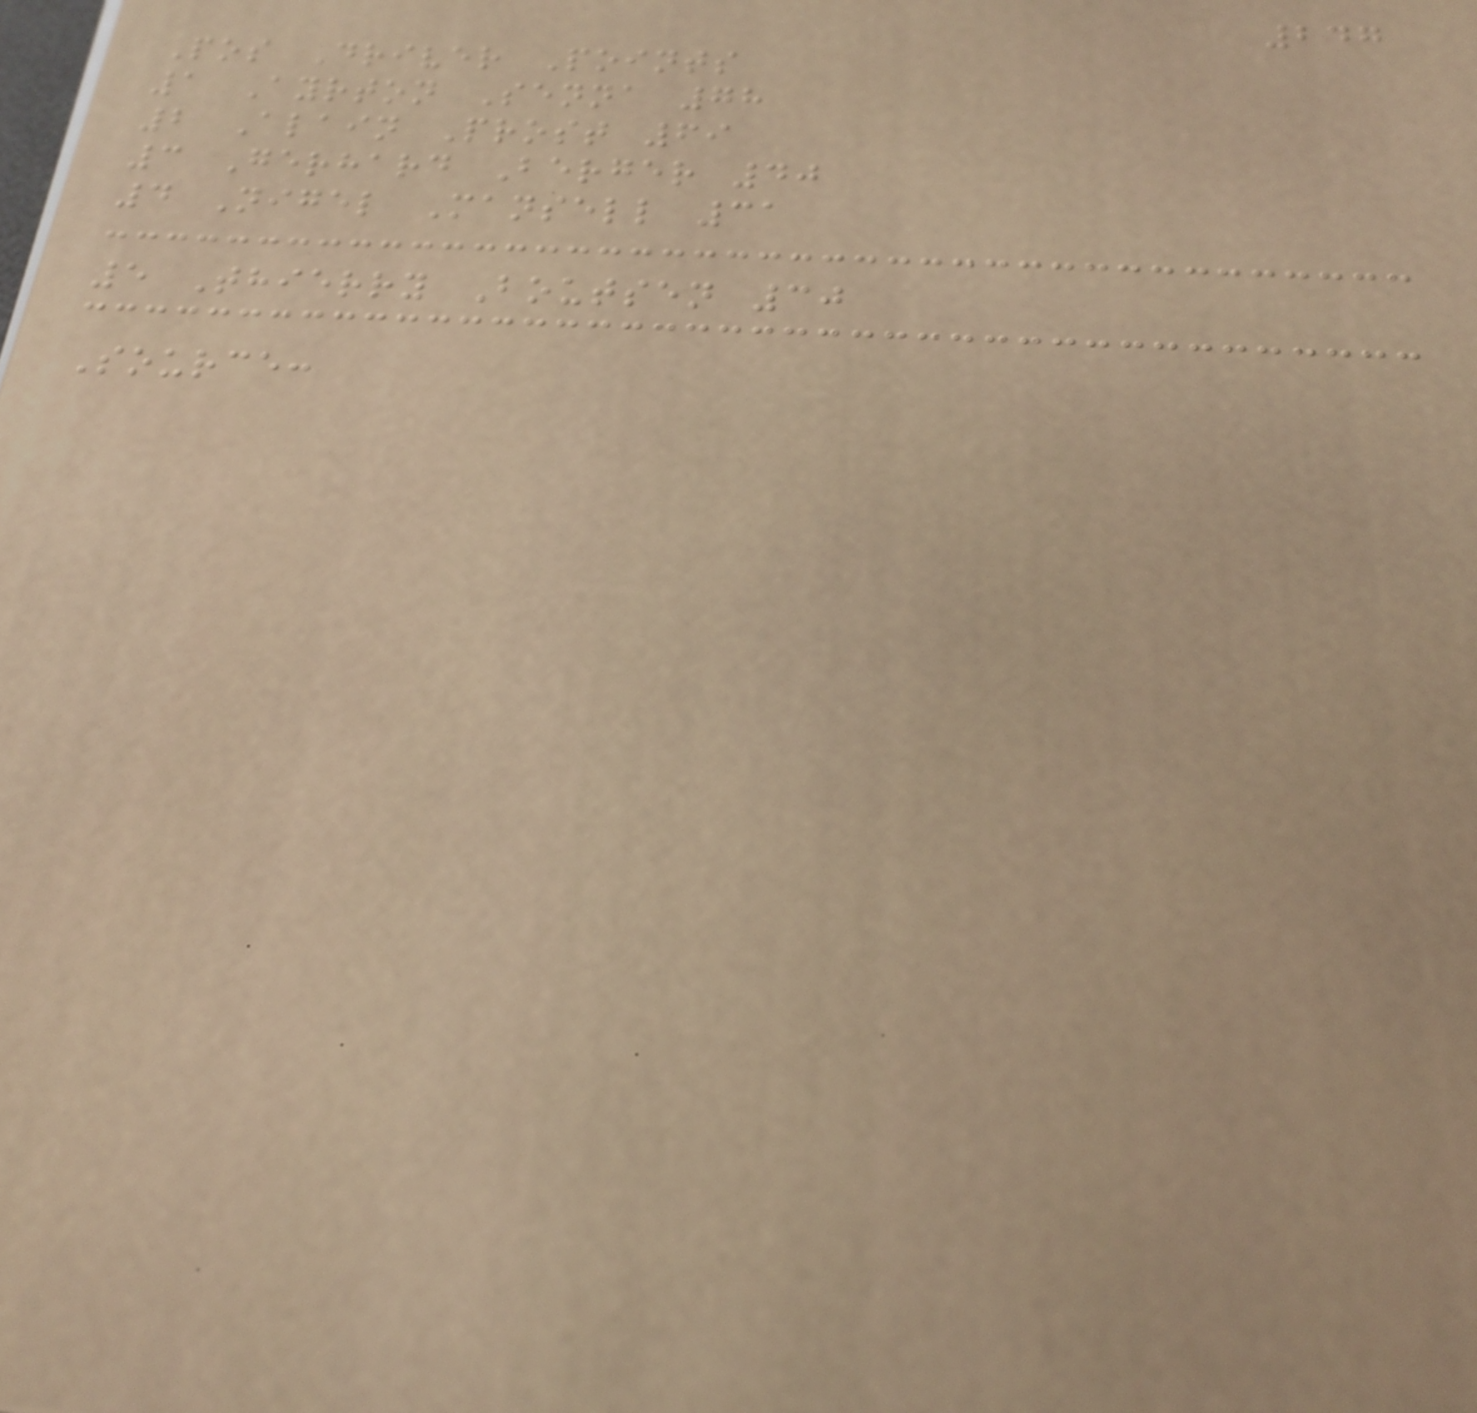247
Pos Driver Points
1 Ayrton Senna 78
2 Alain Prost 69
3 Gerhard Berger 40
4 Nigel Mansell 31
5 Thierry Boutsen 30
Source:
